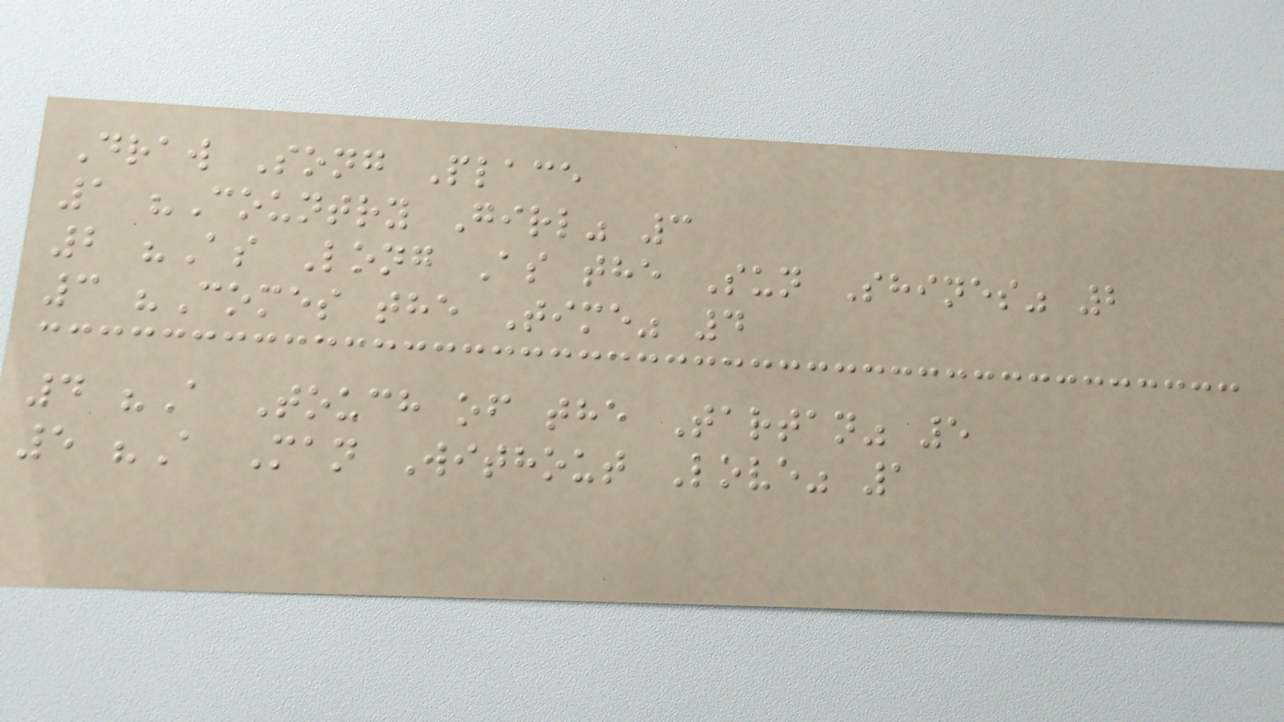Draw Song Place
1 "Country Girl" 3
2 "As Long As the Sun Shines" 2
3 "Comes the Time" 4
4 "A Touch of the Tartan" 5
5 "A Man Without Love" 1
